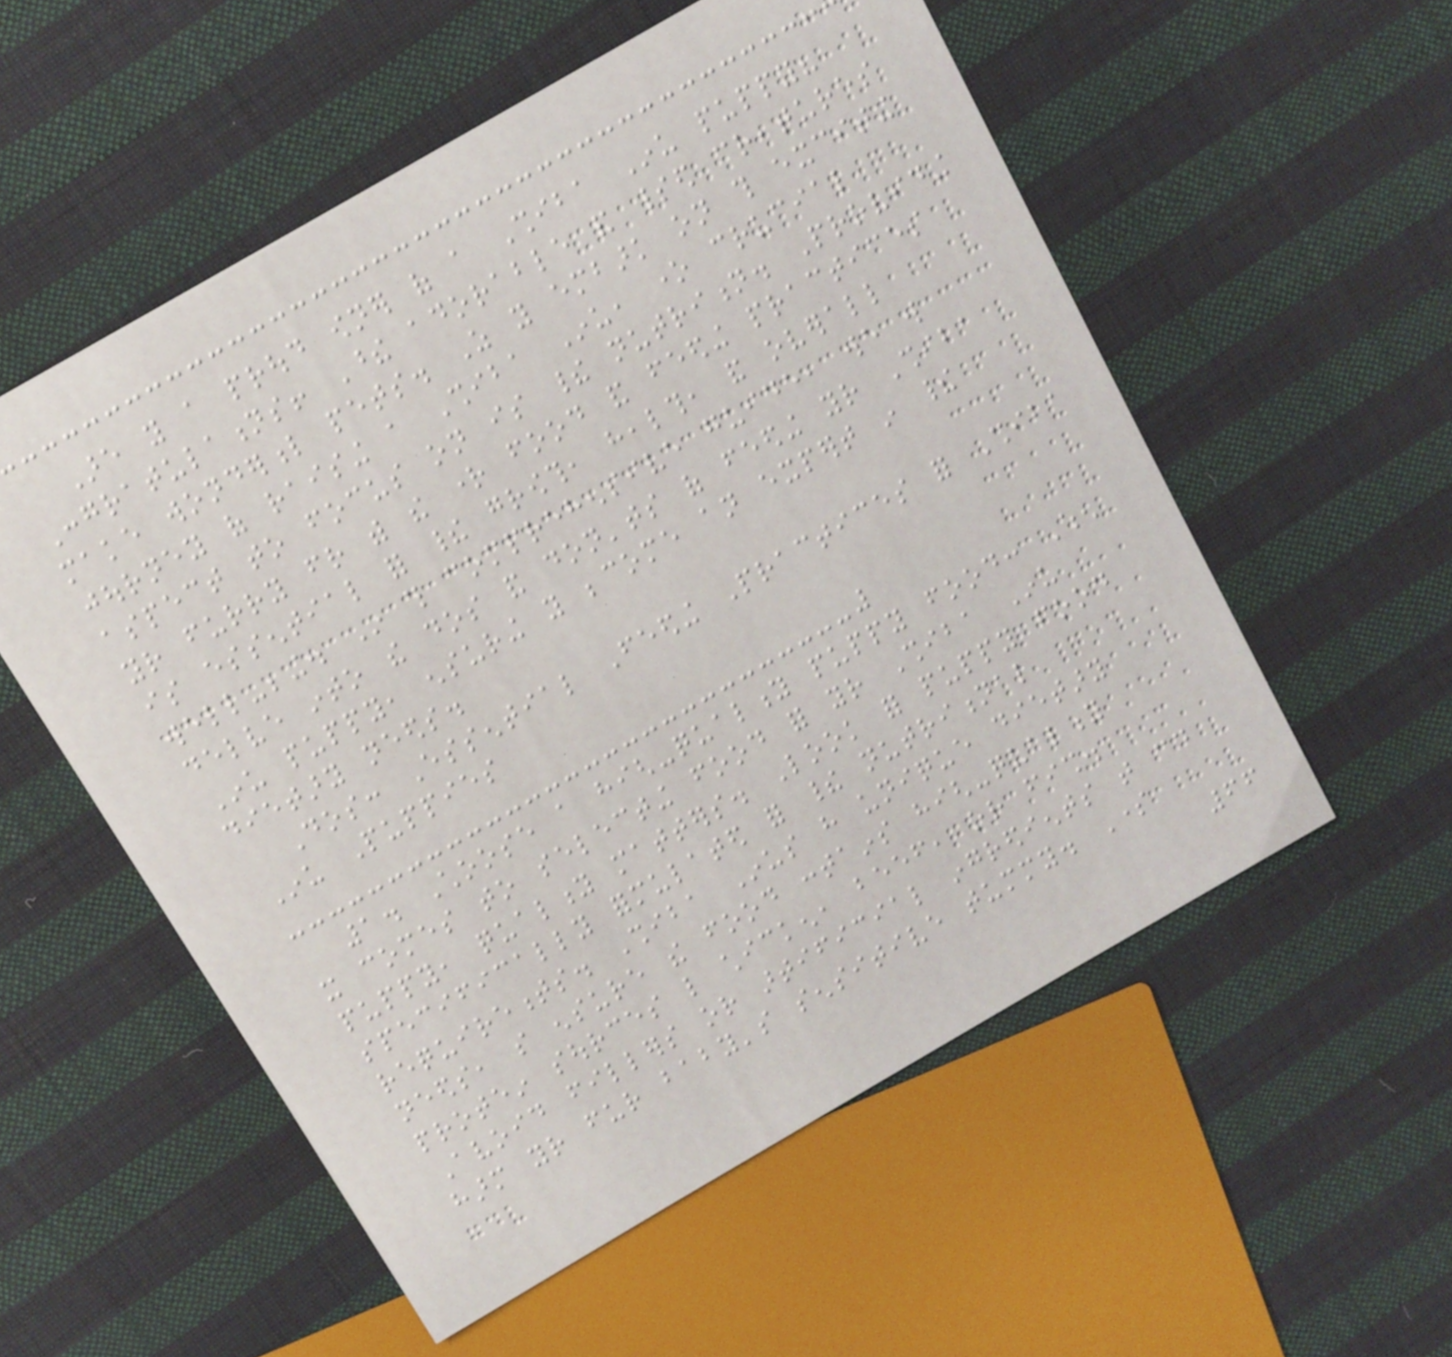Are you a proud owner of a Shiba Inu puppy?
Congratulations! These adorable and spirited creatures
make wonderful pets. As you embark on this exciting
journey of raising a Shiba Inu, one crucial
aspect to focus on is their nutrition. Providing
your furry friend with the right food and feeding practices
is essential for their growth, health, and overall
well-being. In this comprehensive guide, we will
delve into the dos and don'ts of feeding your Shiba
Inu puppy, ensuring you become an expert in their
dietary needs.
Dos: Essential Feeding Practices for Shiba
Inu Puppies
1. Choose a high-quality puppy food: When
it comes to selecting food for your Shiba Inu
puppy, quality matters. Look for puppy food
specifically formulated for their nutritional
requirements. Shiba Inus have unique dietary
needs, so ensure the food contains high-quality
protein sources like chicken, beef, or fish.
Avoid fillers or artificial ingredients that could
harm your fur baby's sensitive tummy. Some
66
